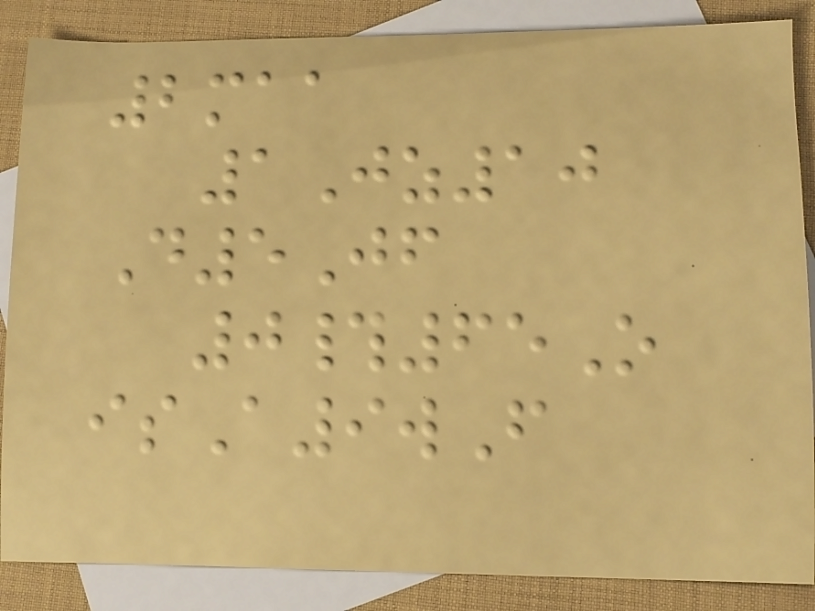2maa
1Jz10
D5Jf
0#65O
isA9wF
